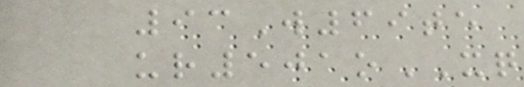93W69te
ur501oXQ
